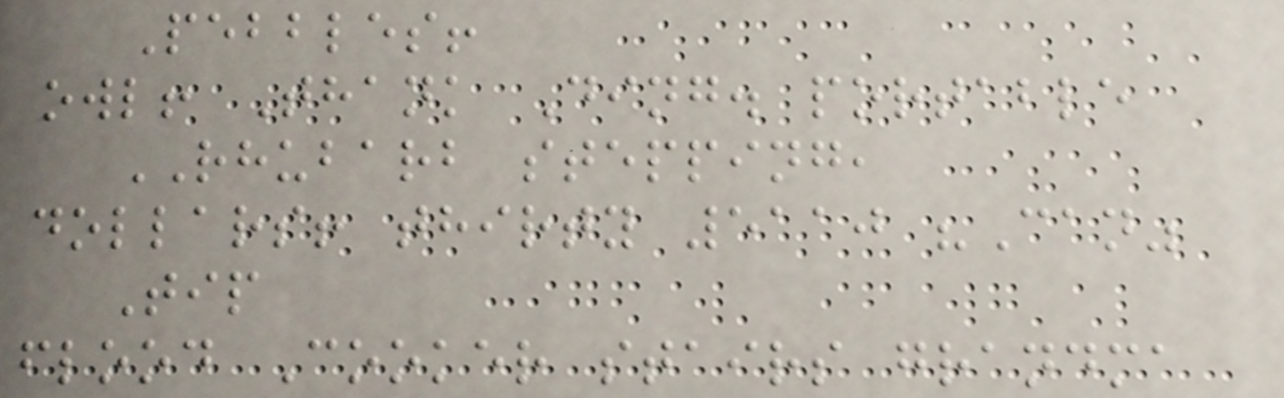Pebbles!
owl! Thank Ding. portable
RHUBARB stepping,
dollars! thirty 5110 "Can"
Tip
flood Cooker stairs grandma
